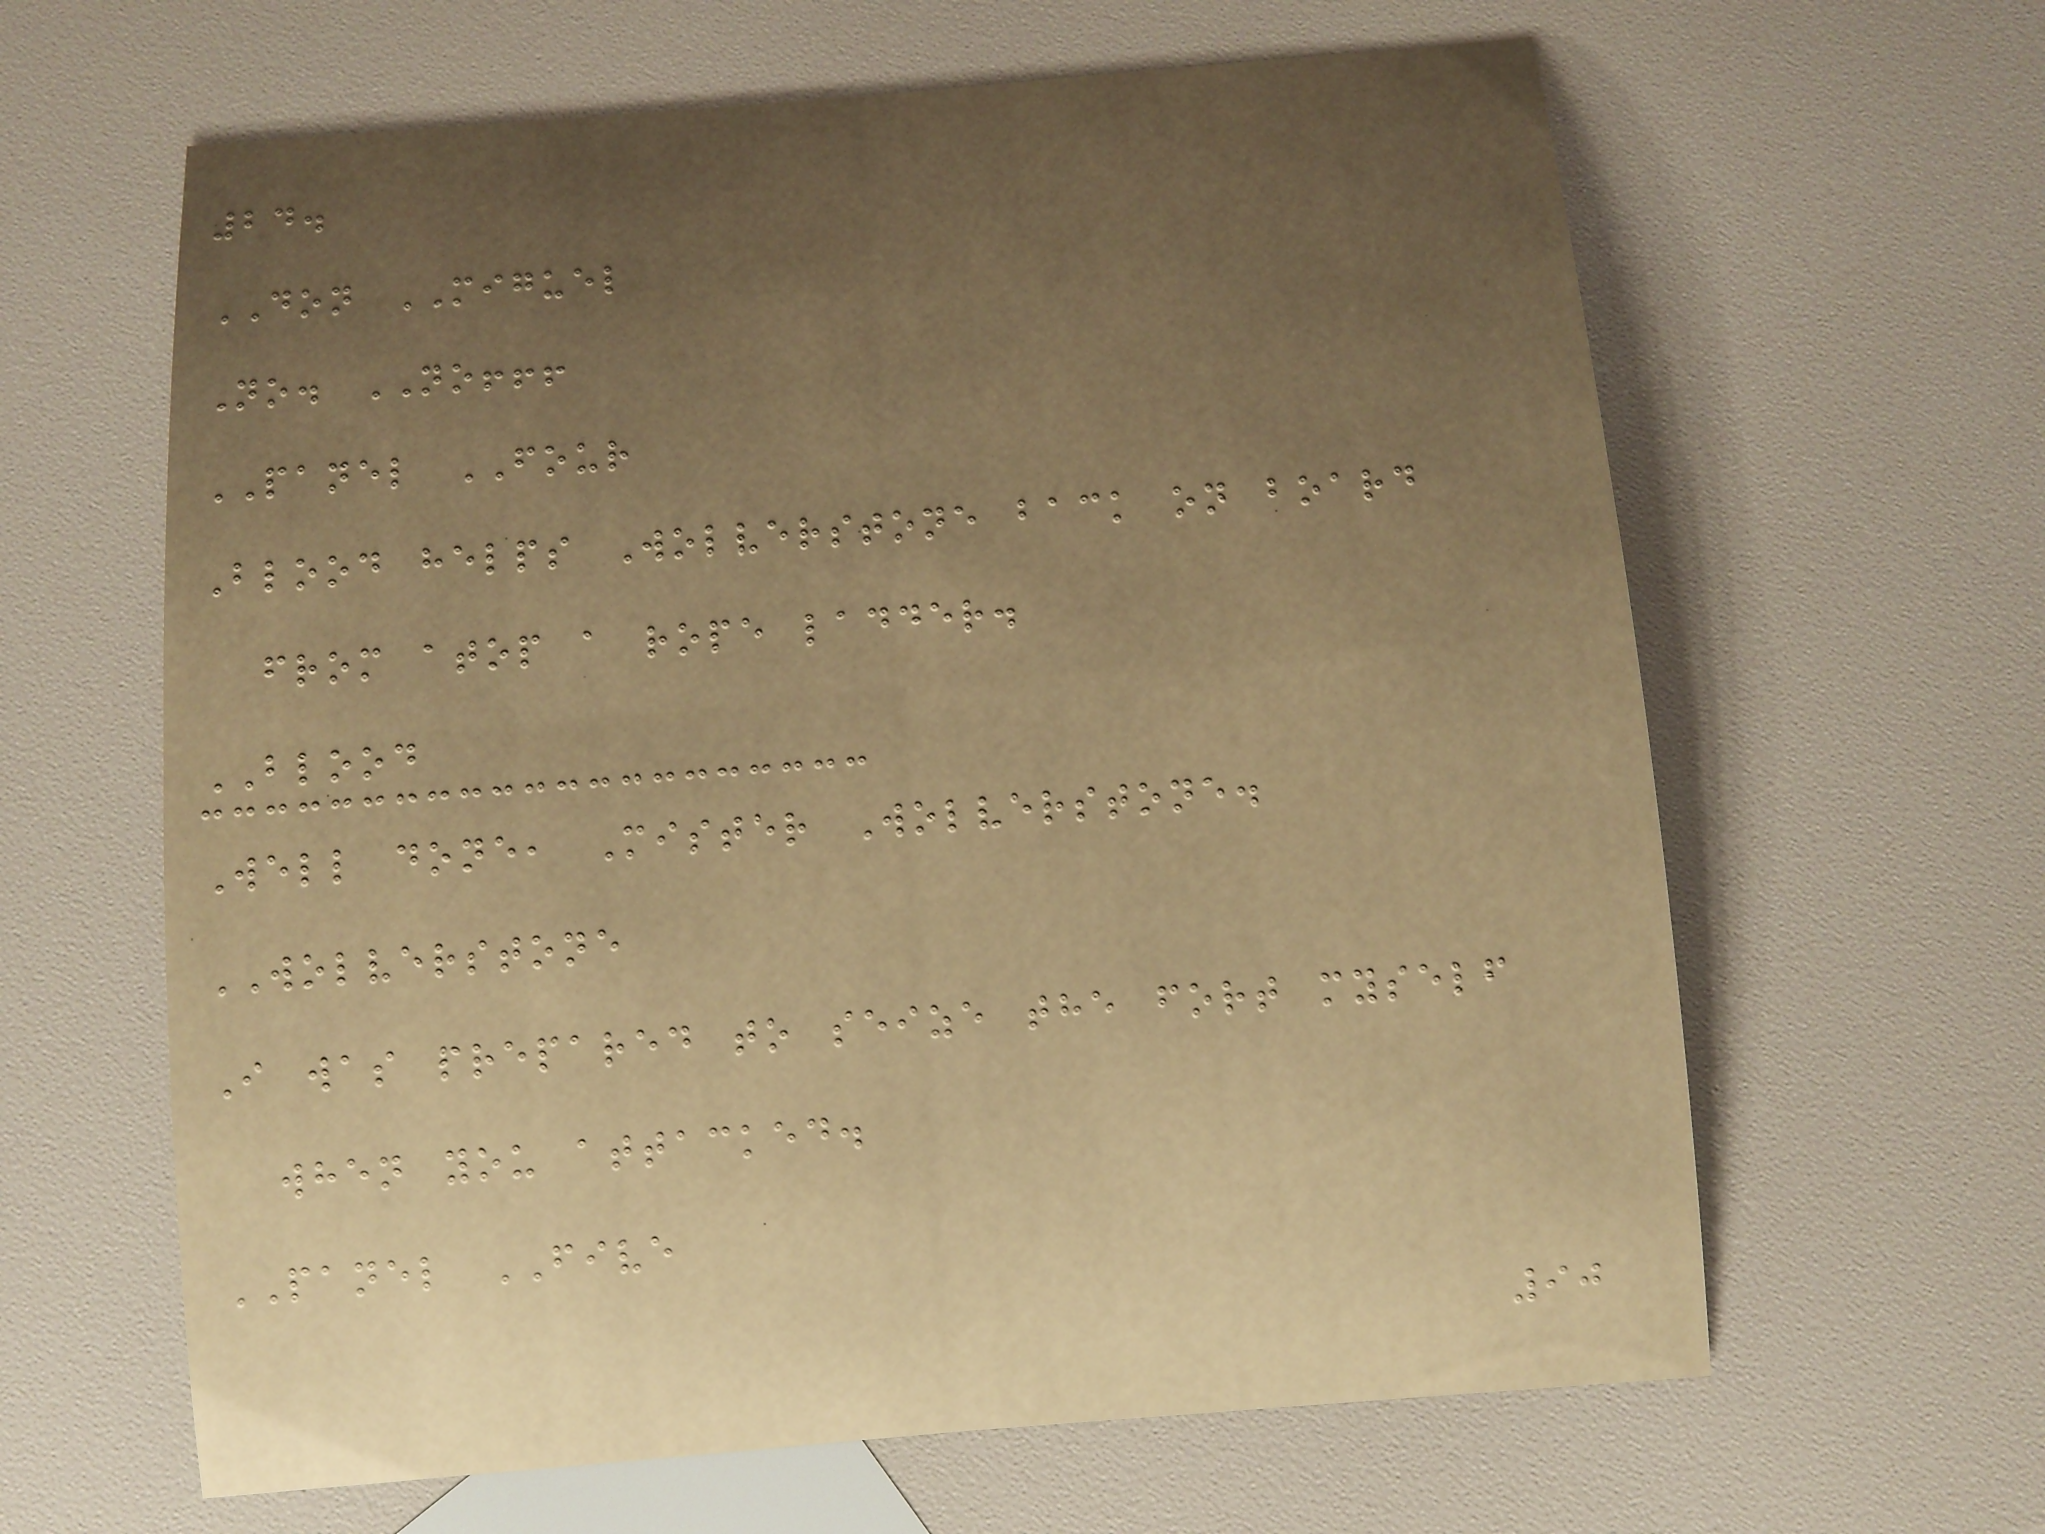24.
DON MIGUEL
No. NO!!!
PANEL FOUR
Blood helps Wolverstone back on board
from atop a rope ladder.
BLOOD
Well done, Mister Wolverstone.
WOLVERSTONE
I was prepared to seize the fort myself
when you attacked.
PANEL FIVE
90
